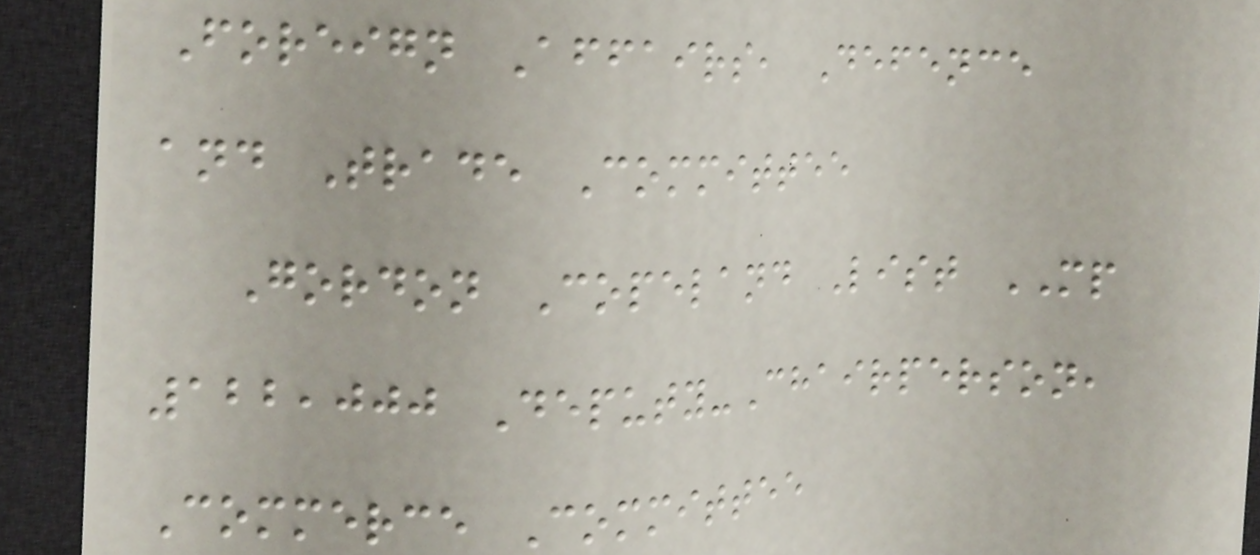Foreign Affairs, Defence
and Trade Committee
Gordon Copeland List MP
122,000 Deputy-Chairperson,
Commerce Committee
